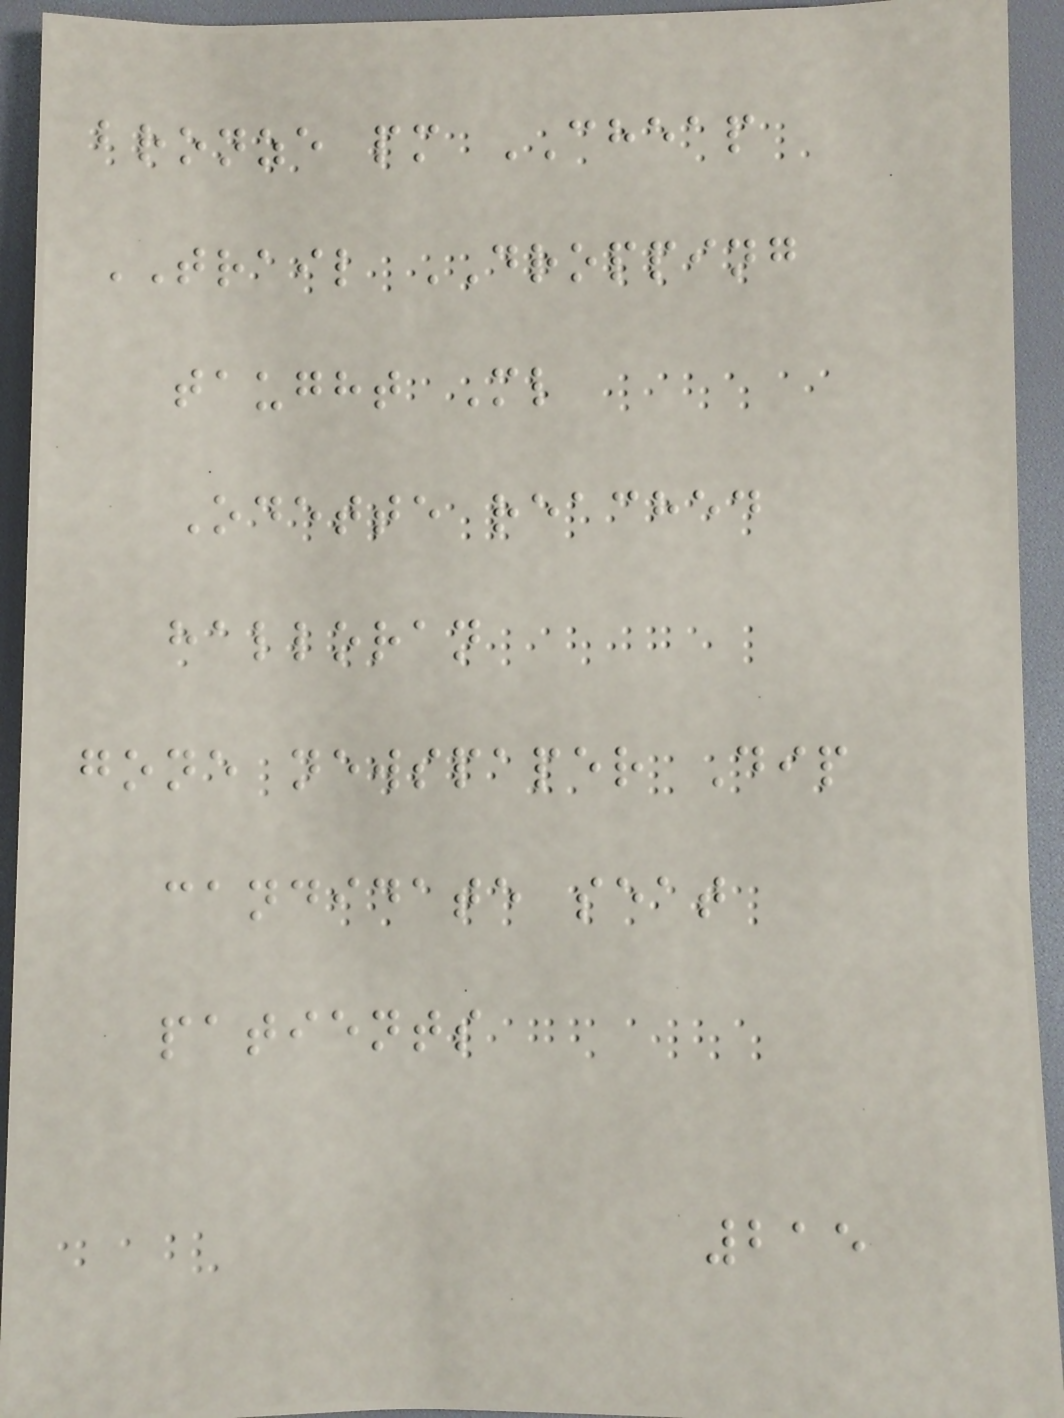bronze pm CHEAP
TRAIL DROPPING
taught Ml
Odette reached
halloran
gone newspaper Dip
candidate seat
patients
215
